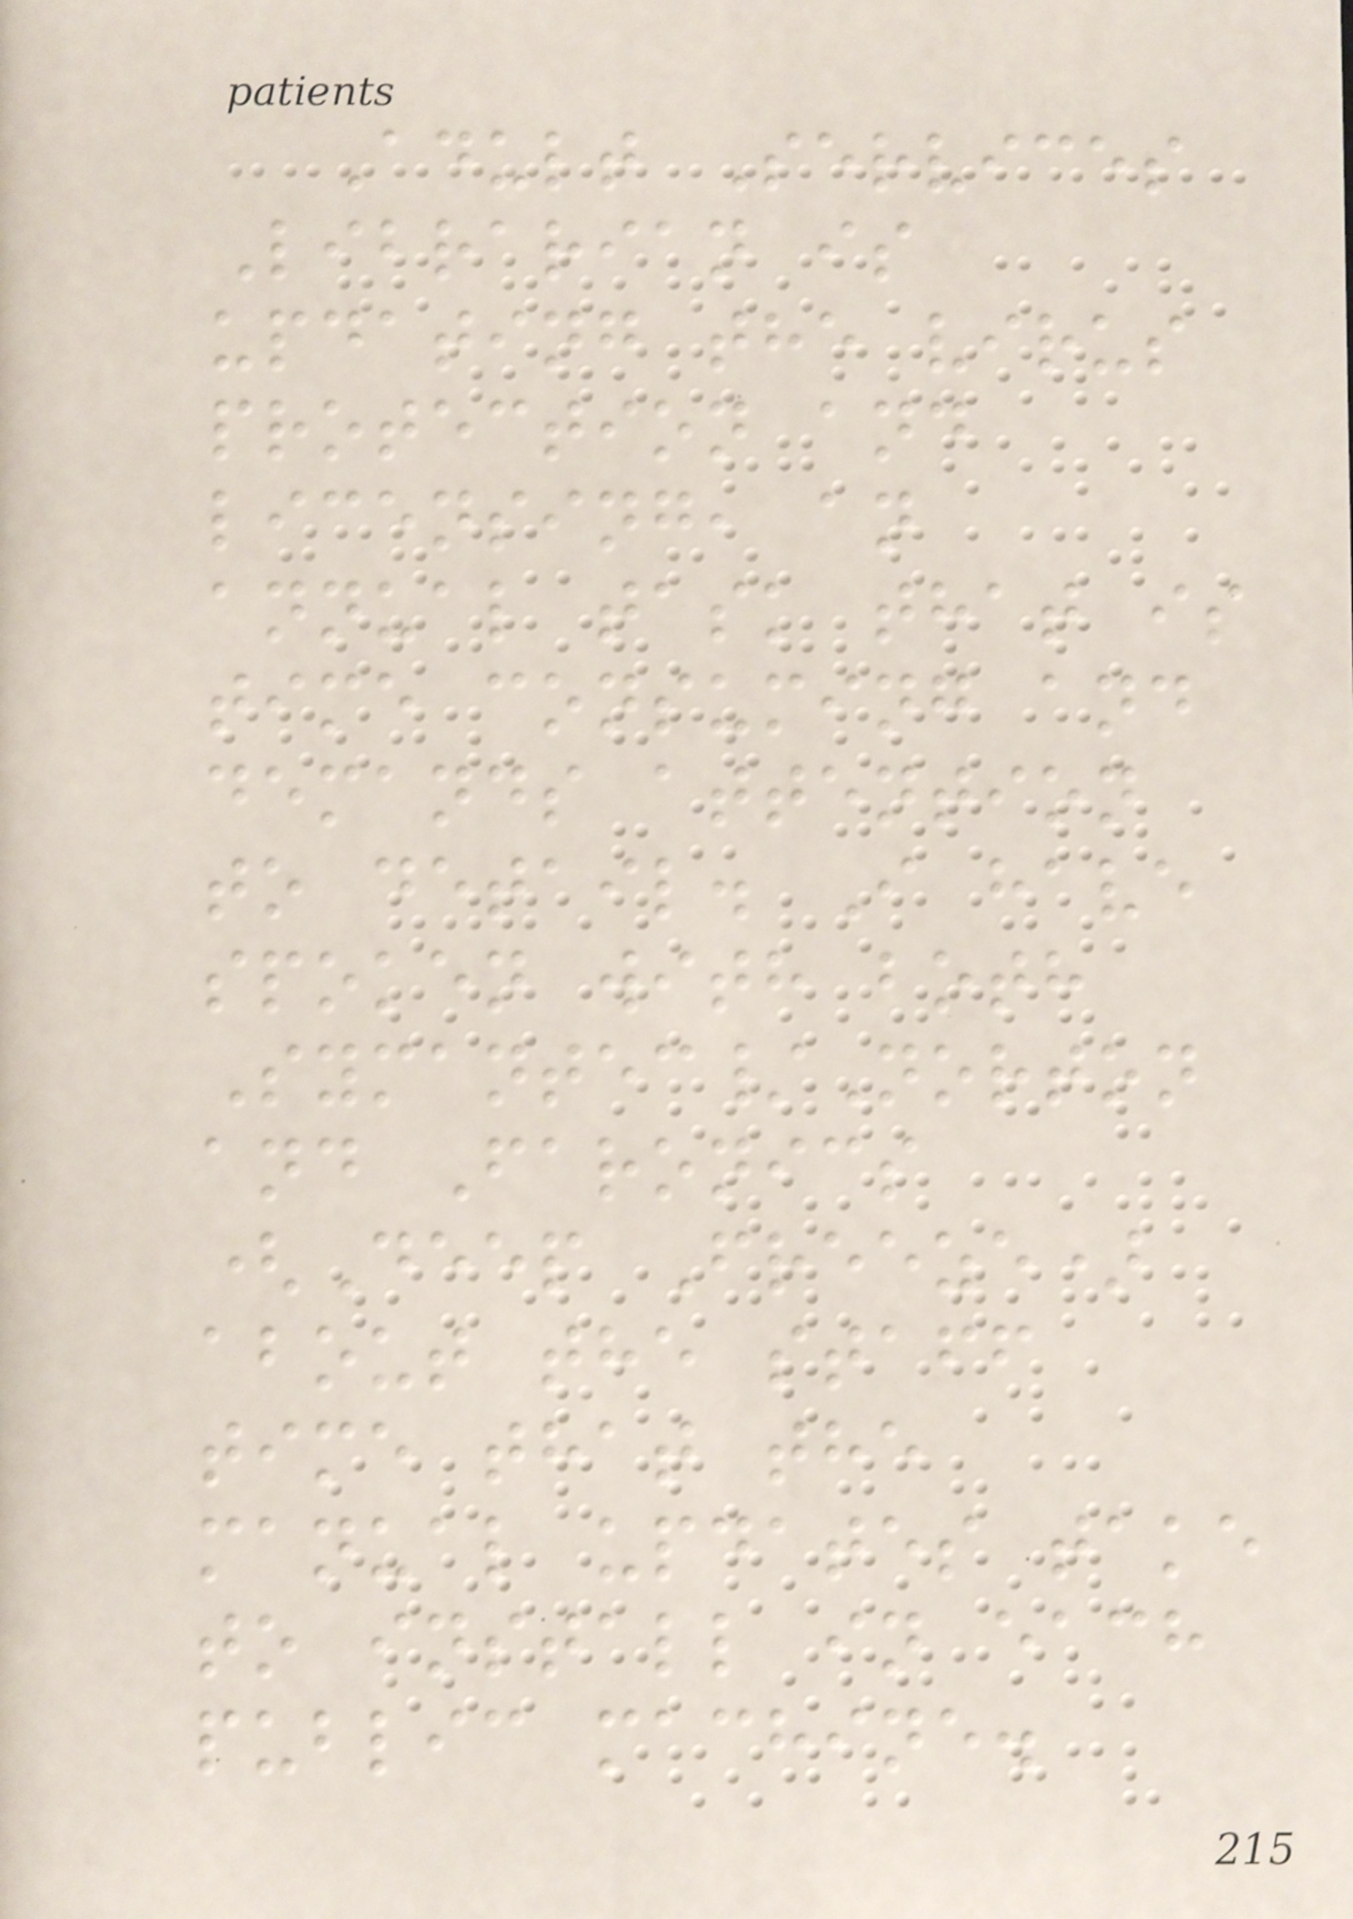Adult Services
Librarian is
updating the virus
protection and
licensing, an
annual task that is
time consuming and
demands attention
to detail. I have
spoken with both
Symantec/Norton
and Faronics
(Deep Freeze)
about the staff
time that the
manual updates take
to install in each
public machine.
